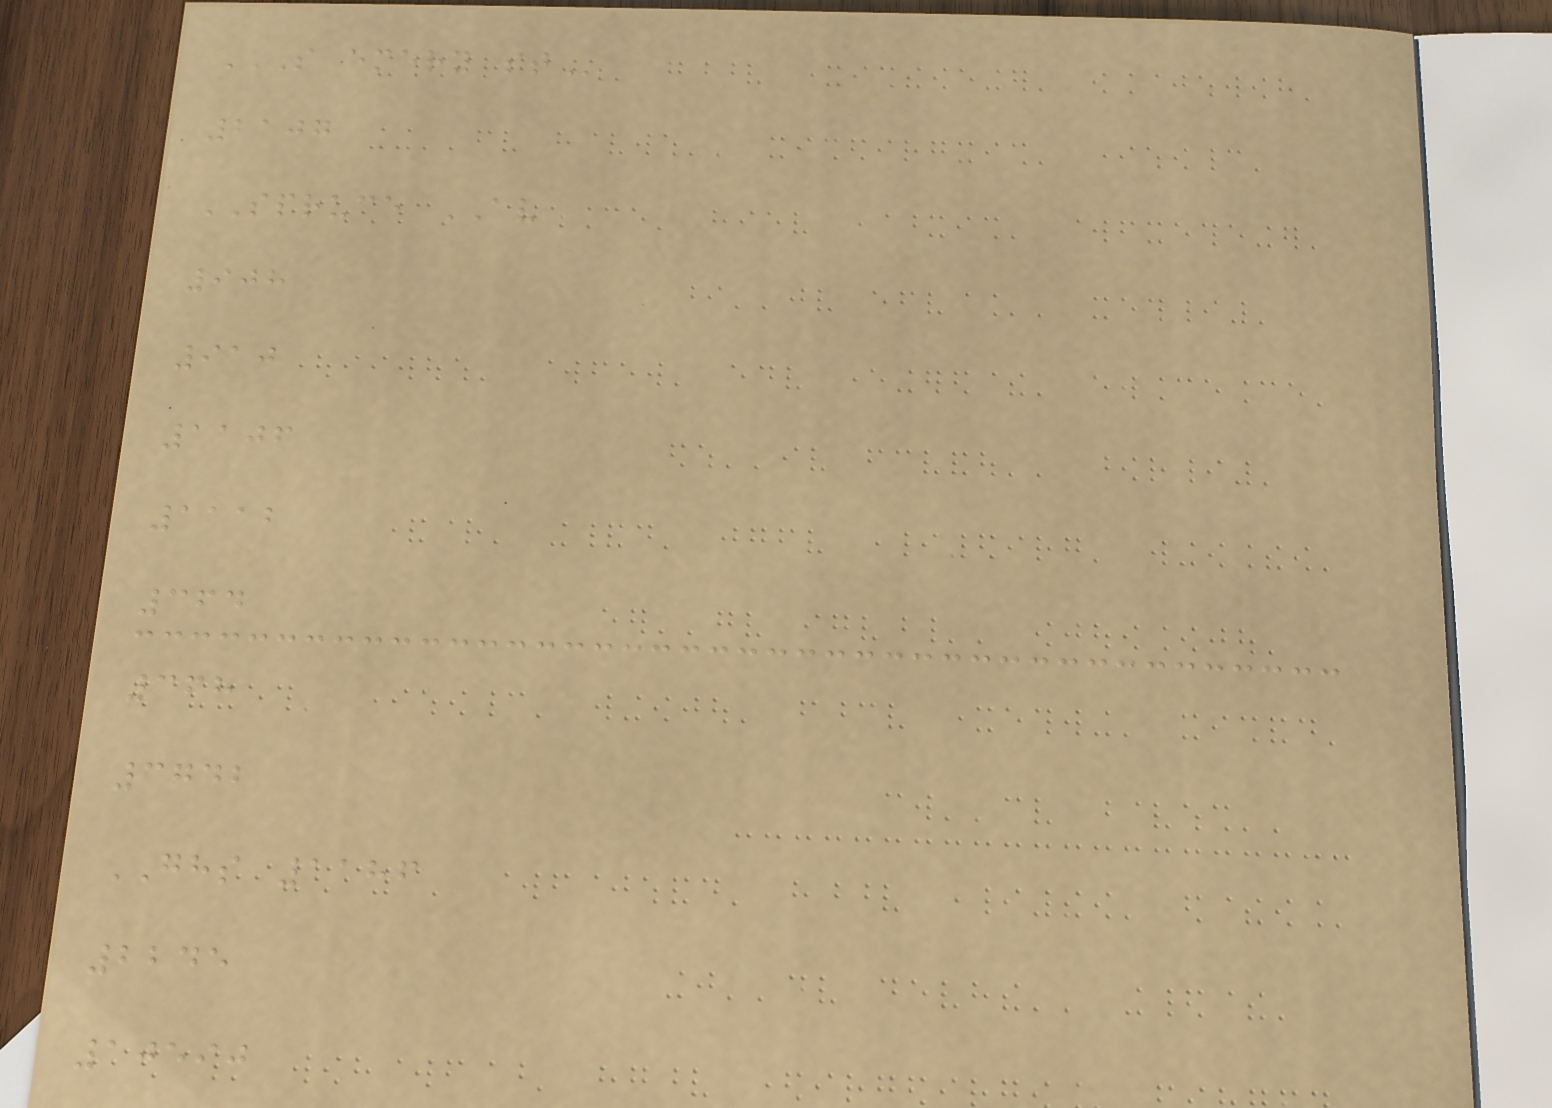S EMERY ST
2107
SPRUCE AV
908
910
1106
1112
364
368
3742
GHS 1186
2245
10590
